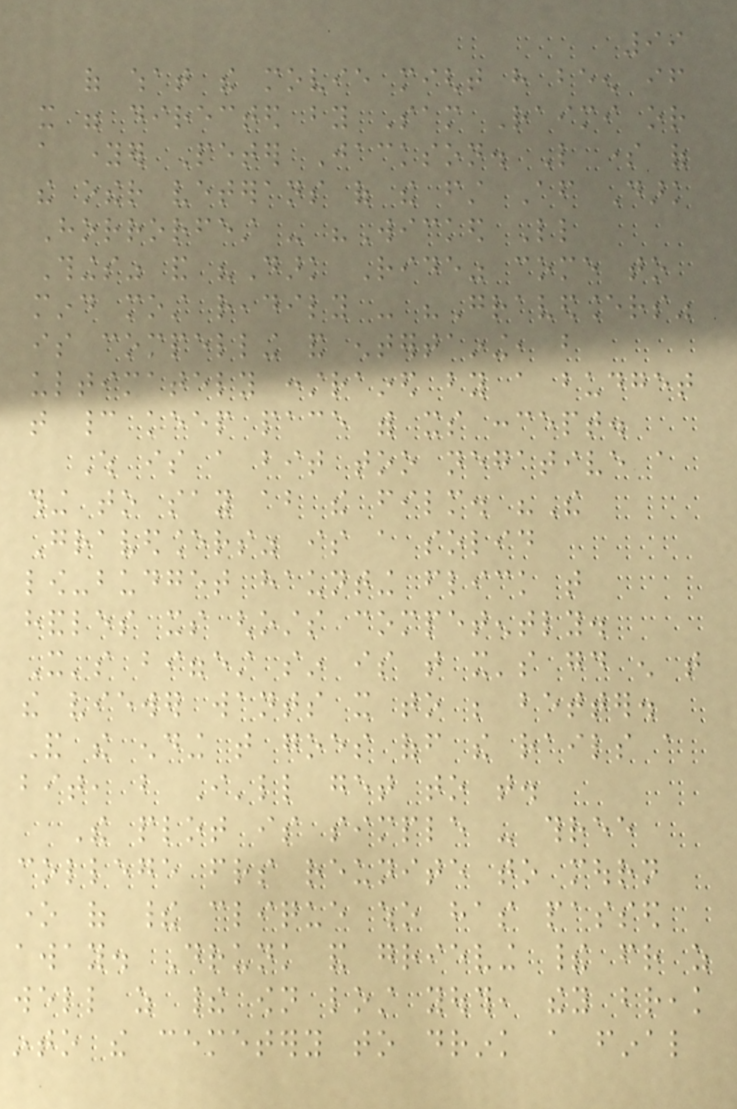99
of what the movie might have been if
it were directed by Sam Raimi or
a younger Peter Jackson. Like some of
the other veterans of the first After Dark
Horrorfest - "Wicked Little
Things" and "Dark Ride" come to
mind most readily - "Gravedancers"
is compelling and entertaining, but
ultimately constrained by a budget
that cannot keep pace with its concept.
Which is a bit too negative a
thing to say about the film. "The
Gravedancers" is a solid
low-budget haunting flick that
handles its ghosts competently.
It's biggest sin is that it's good enough that
the viewer wants it to be better.
And the ending that goes off the rails a
bit, but I'll get to that.
The plot is simple - three
college friends reunite to mourn
one of their clique who has passed
away. Drunk and grieving their friend as
well as their own lost youth, they break
into the cemetery to drink a final
